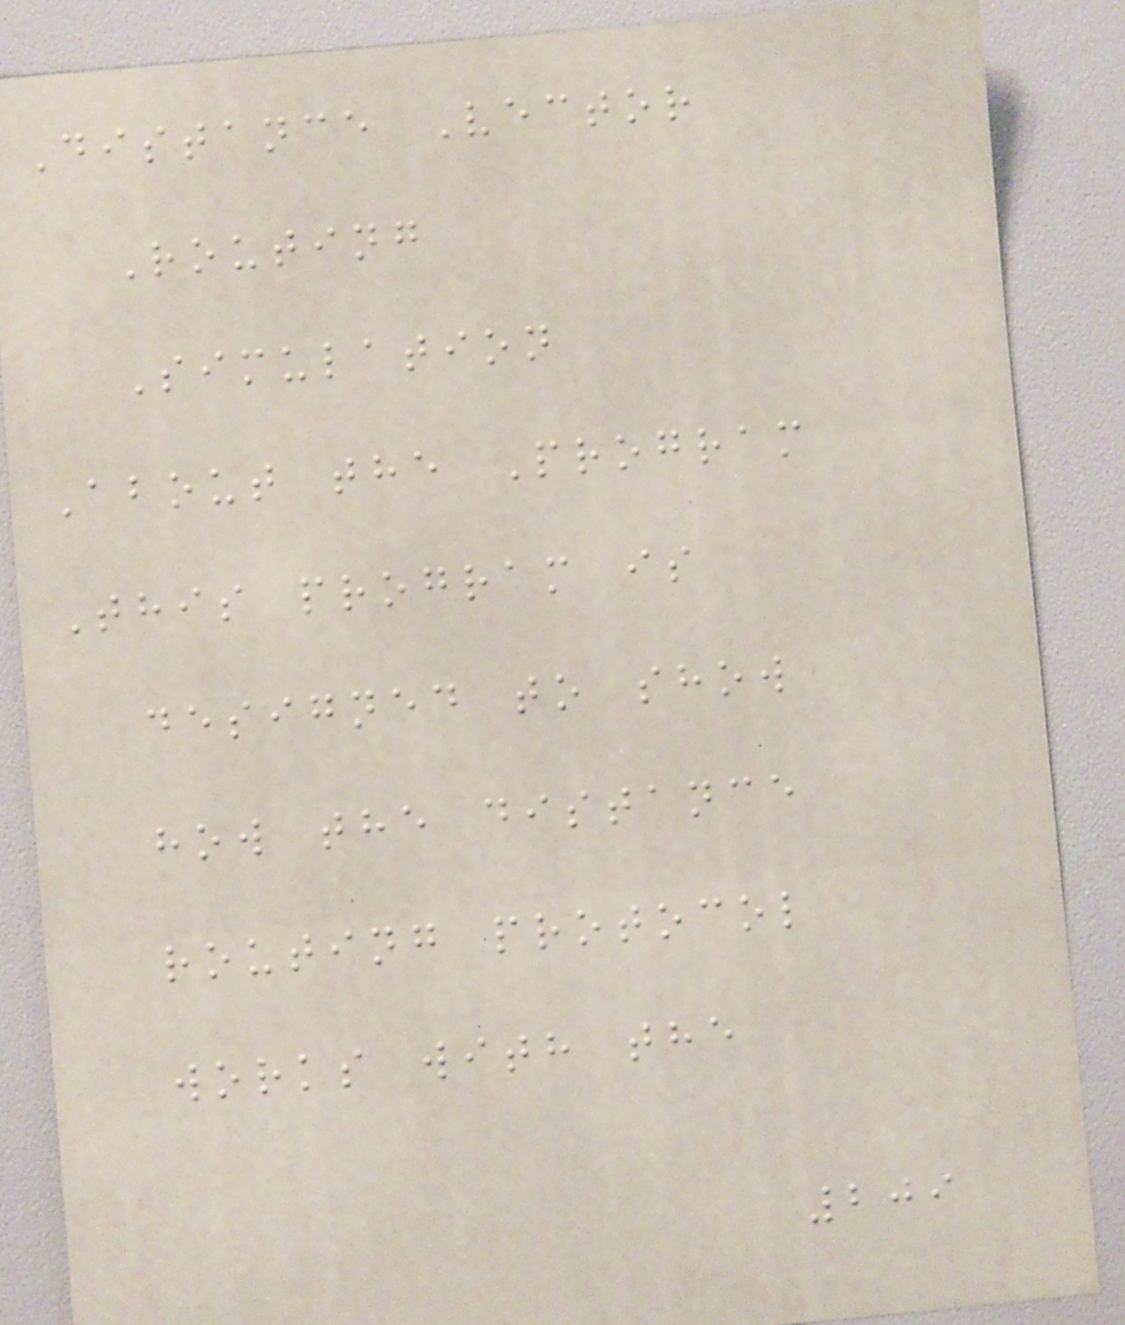Distance Vector
Routing
Simulation
About the Program
This program is
designed to show
how the distance
routing protocol
works with the
209
